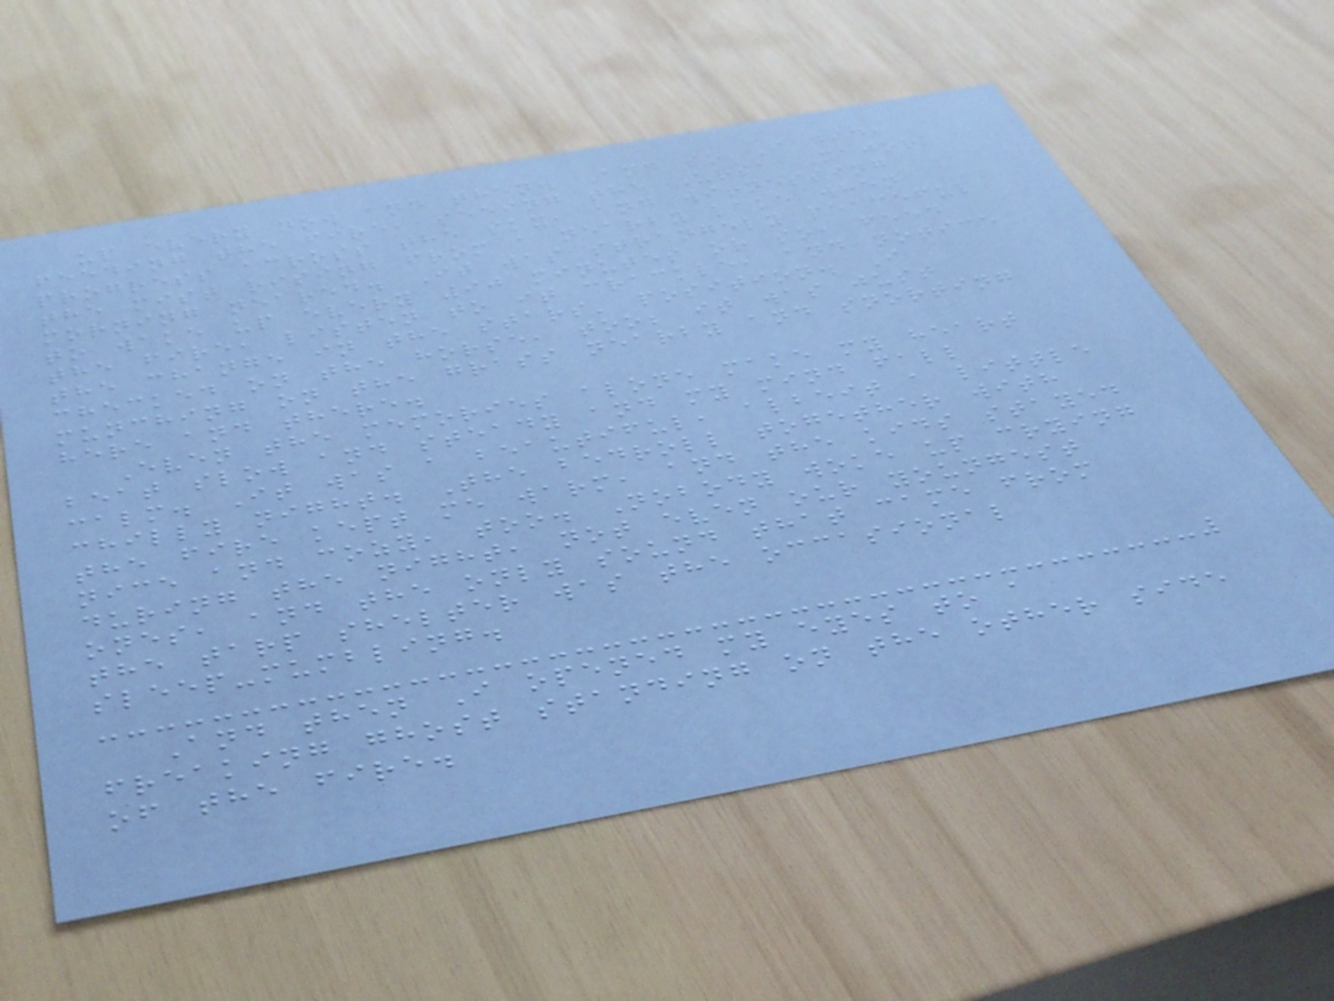up every now and then. And so I did,
feeding the fire, seeing the Ursa Major
progress across the sky, and witnessing
the mist rising from a nearby lake when
morning neared. It was strangely peaceful
to wake up every 90 minutes or so, feed
the fire, listen to it crackle, and notice
the change in the stars' position. I
checked on the horse, too; it was just
munching on the grass nearby and snorting
here and there.
Even the memories alone make my heart
beat slow and steady and my mind fall
calm. It was a beautiful, albeit a little
chilly night. The bedroll together with
the fire kept me warm, and the kids stayed
nice and cozy, too. Nobody woke up crying
during the night, not even our youngest
ones, and the only sound that came from
the tarp shelter was the occasional
sleep-mumbling.
And then I opened my eyes to a
freaking ghost standing on the other side
of the fire.
